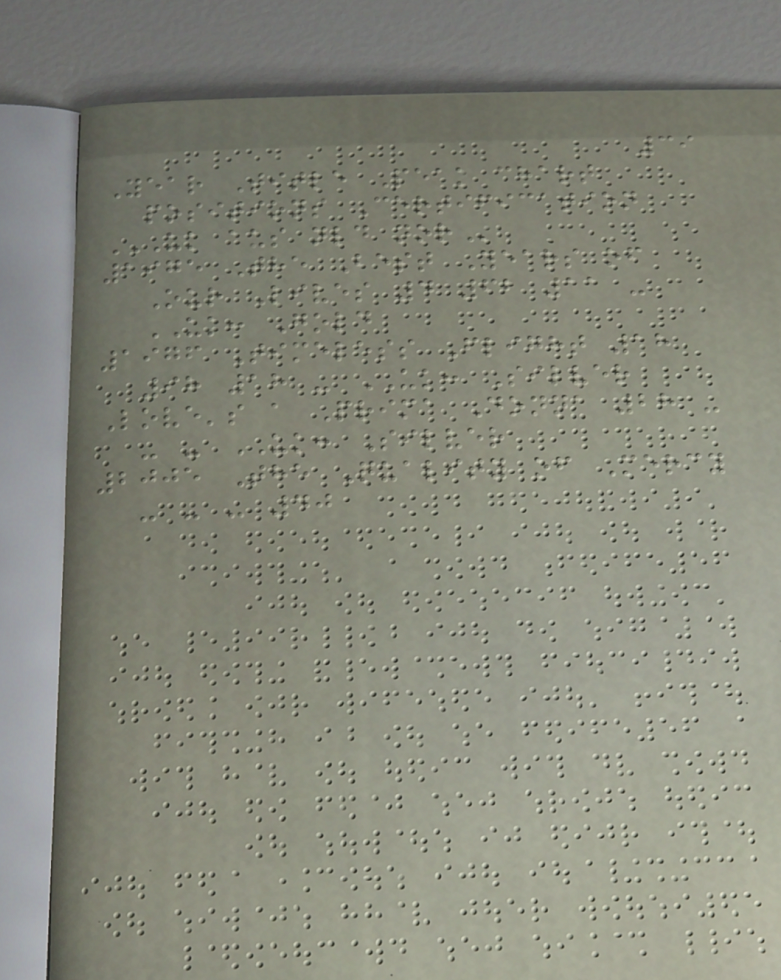39
Year Title Peak chart
positions Certification
UK AUS NLD NOR
1975 The Best Years of
Our Lives 4 62 11 -
UK: Gold
1976 Timeless Flight 18
98 18 - UK: Silver
Love's a Prima Donna 28 -
- - UK: Silver
2005 The Quality of Mercy
- - - 40
